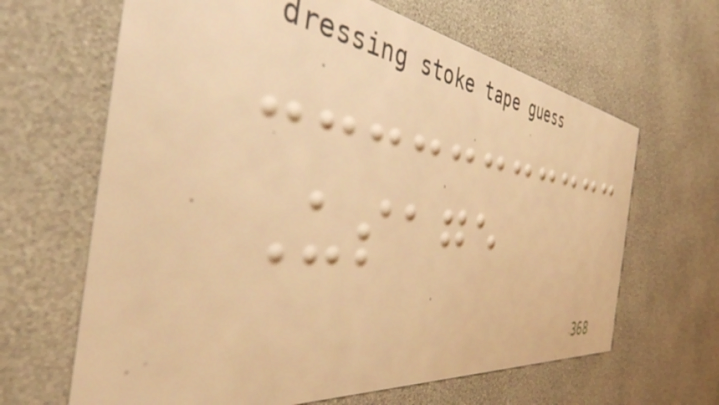Usage
